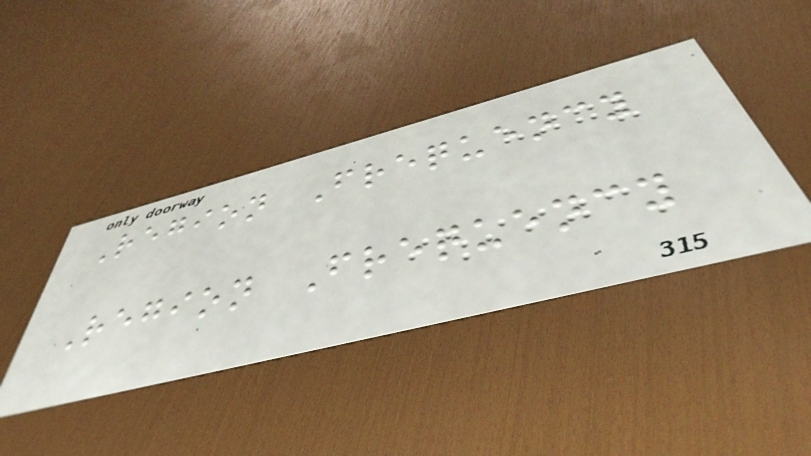Region Frequency
Region Frequency
